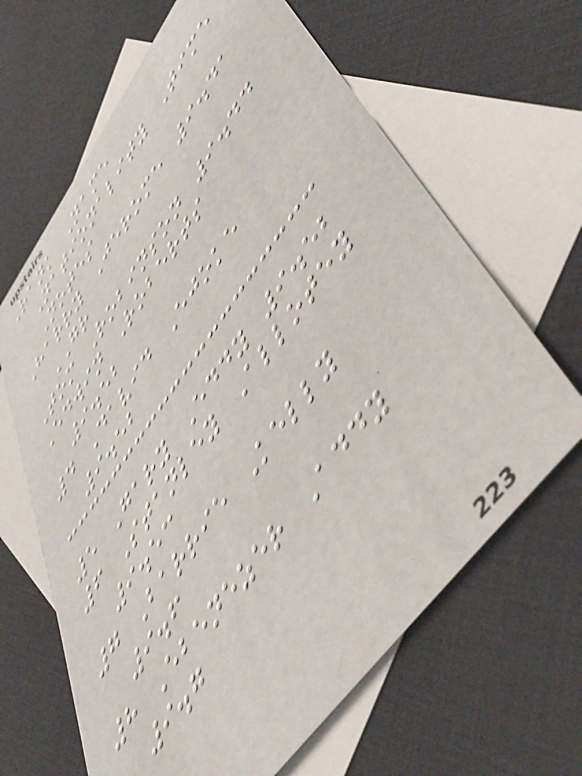Rank Name
Nationality Time
Notes
Harry Jerome 9.41
GR
Tom Robinson 9.44
Edwin Roberts
9.52
4 David Ejoke
9.52
5 Gary Eddy 9.52
6 Stanley Allotey
9.53
7 Barrie Kelly
9.6
8 Ebenezer Addy
9.7
